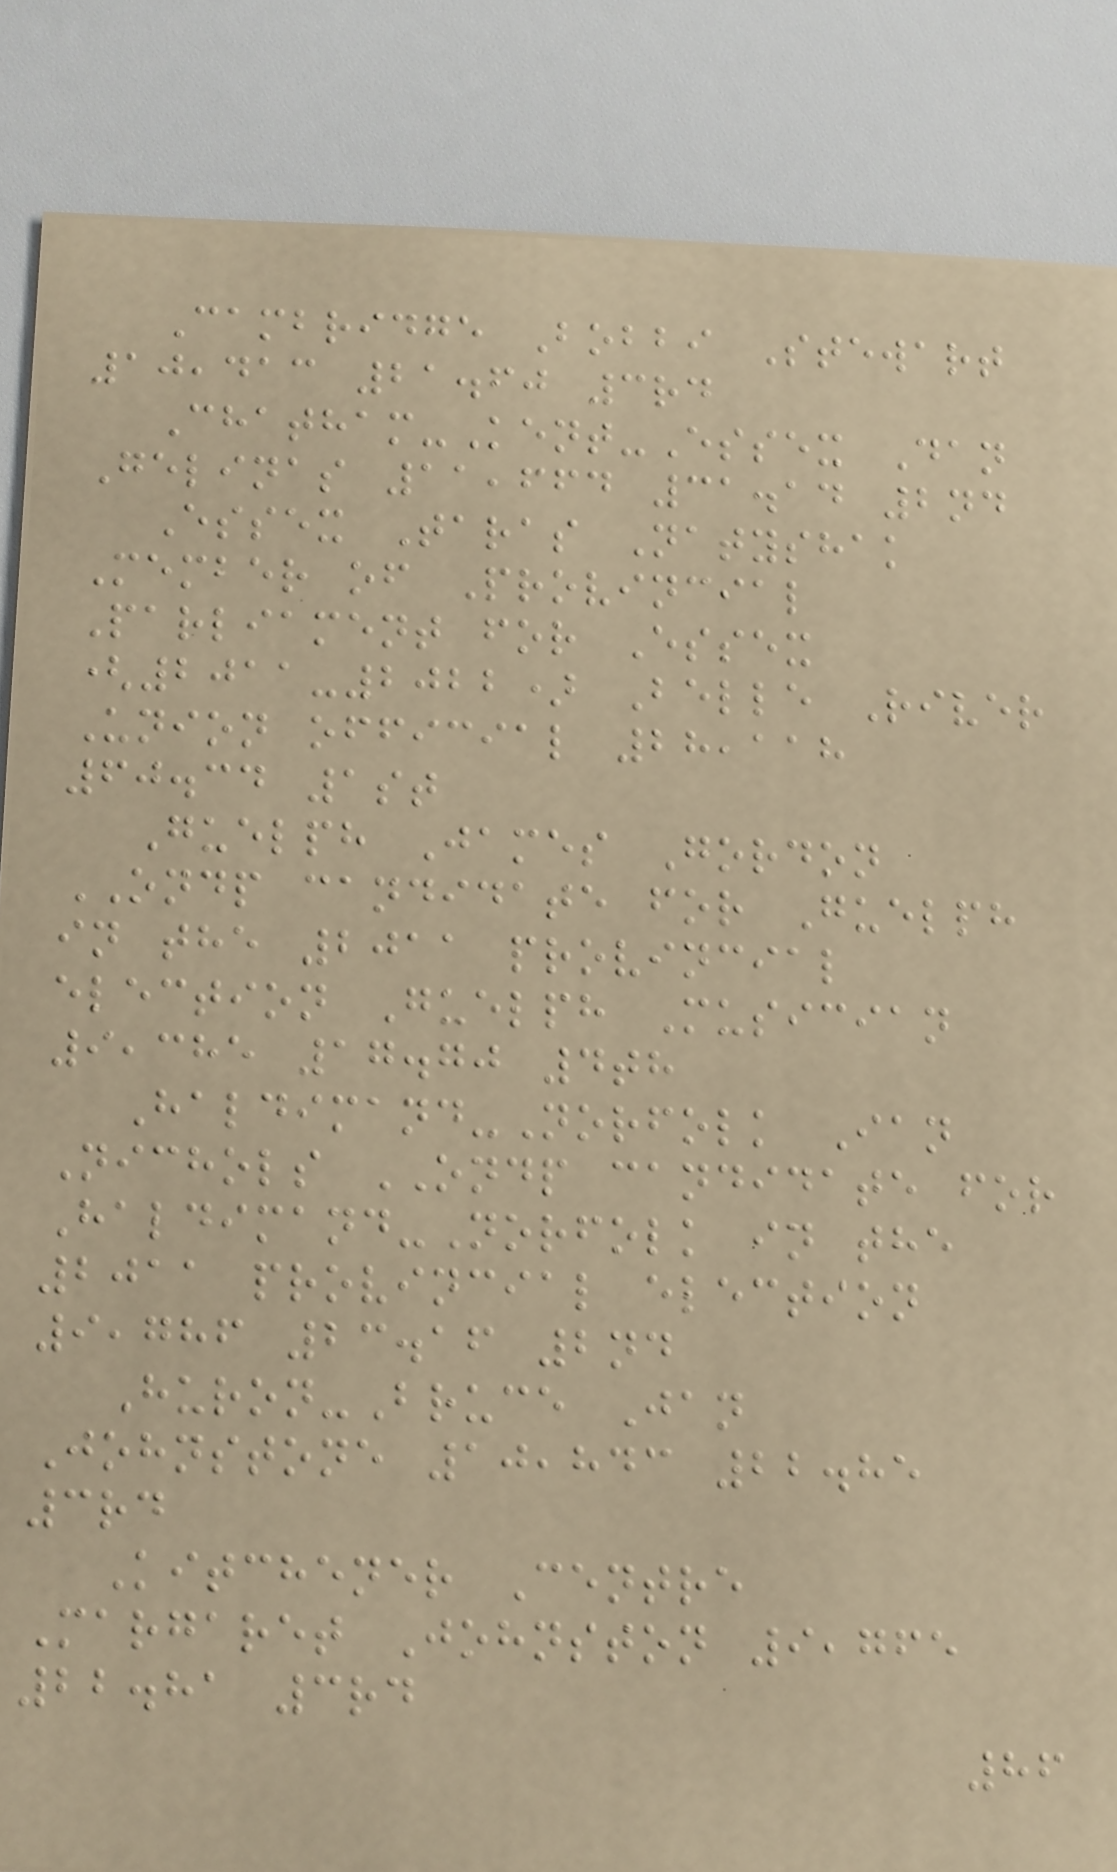Cambridge Bobbi Stewart
10,413 21.60 3rd
Chatham-Kent-Essex Dan
Gelinas 11,664 31.14 2nd
Essex Taras Natyshak
Member of Provincial
Parliament for Essex
(2011-2022) Belle River
Union official 28,118
60.34 1st
Guelph James Gordon
ONDP candidate for Guelph
in the 2011 provincial
election Guelph Musician
9,385 17.70 4th
Haldimand-Norfolk Ian
Nichols ONDP candidate for
Haldimand-Norfolk in the
2011 provincial election
9,786 23.16 2nd
Huron-Bruce Jan
Johnstone 10,843 22.85
3rd
Kitchener Centre
Margaret Johnston 9,765
22.81 3rd
86
